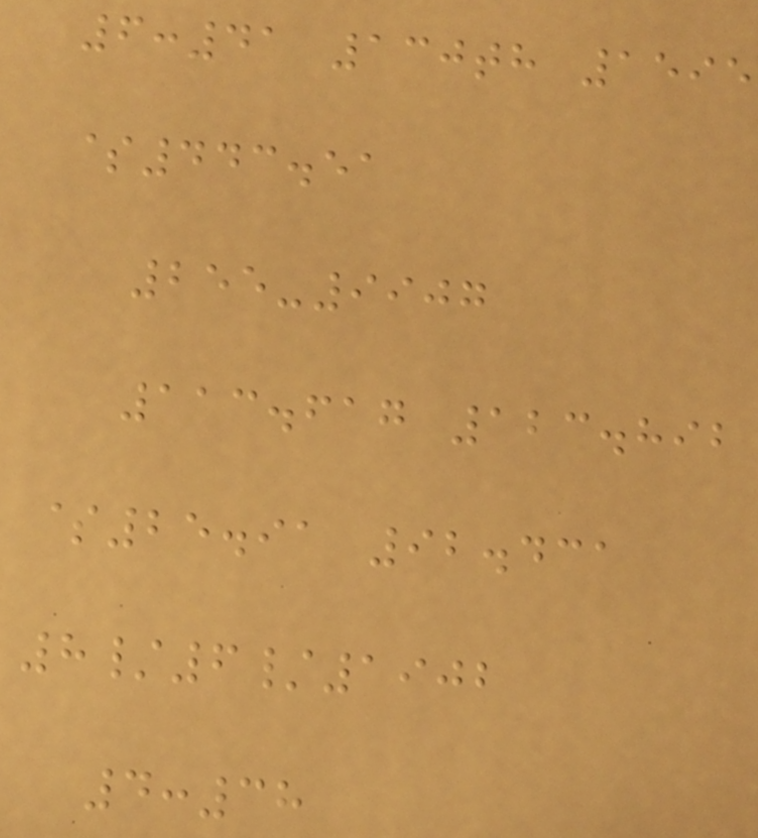6:41 130th 1595
$443.51
255-9907
113.617 123.892
$25.91 92.431
8/6/1902
4:38
